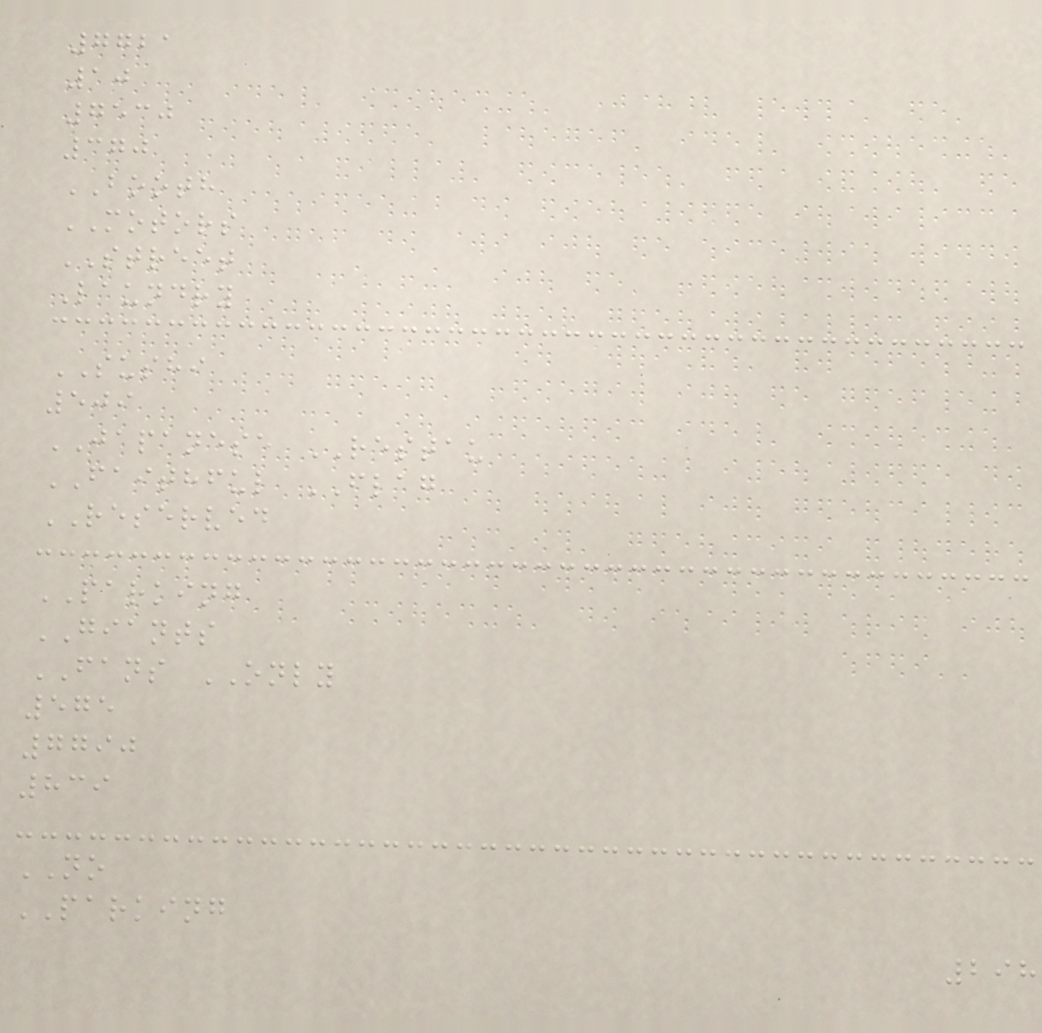7721
10
7530
370
BOOTH
MOTORS
STREET
Laundry
SUSHI
509
JAPANESE RESTAU
FAITHFUL FLAG
RESERVED
PARKING
GIANTS
FANS ONLY
575
7790
839
NO
PARKING
298
